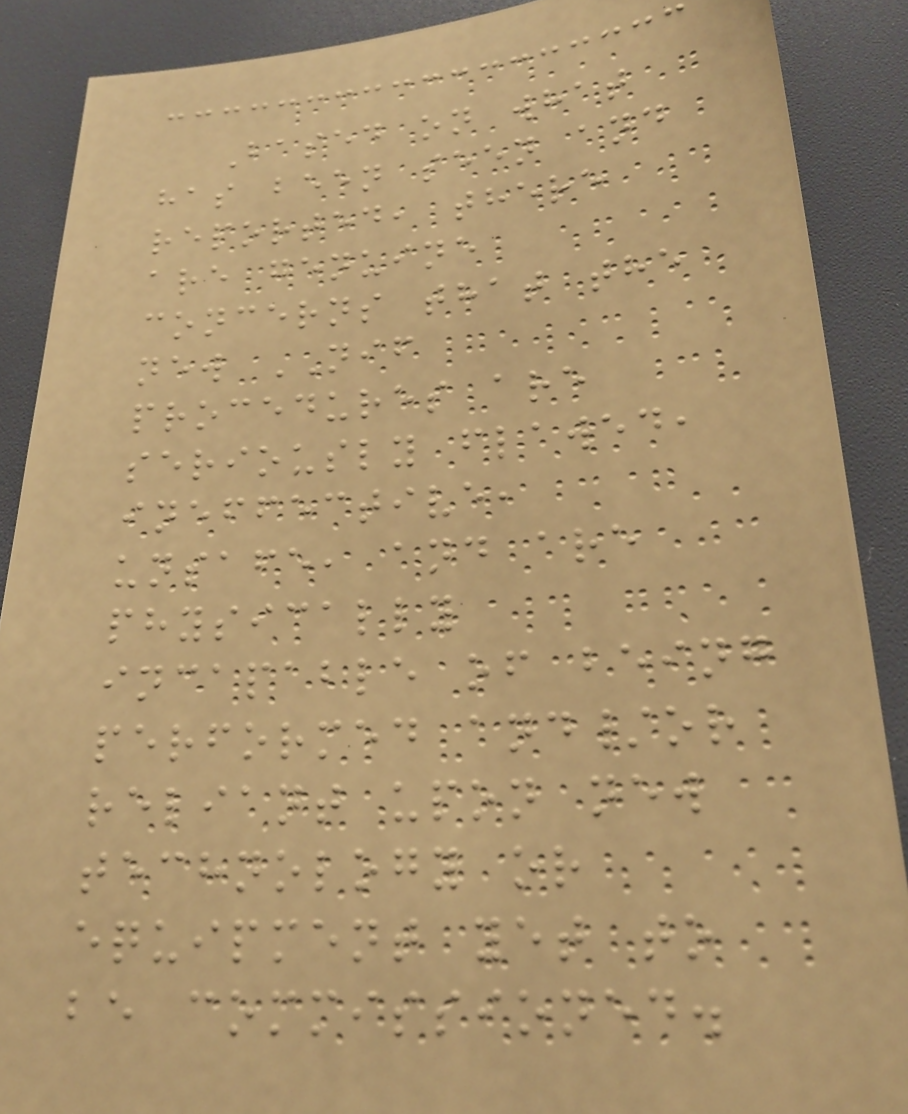Based on what
has been seen and
reported, there
are genuine
concerns that the
new NIF
procedures are
seriously flawed,
ineffective,
unsafe, and are
physically
incapable of being
performed and/or
reliant upon new
technology or
equipment yet to
be commissioned.
